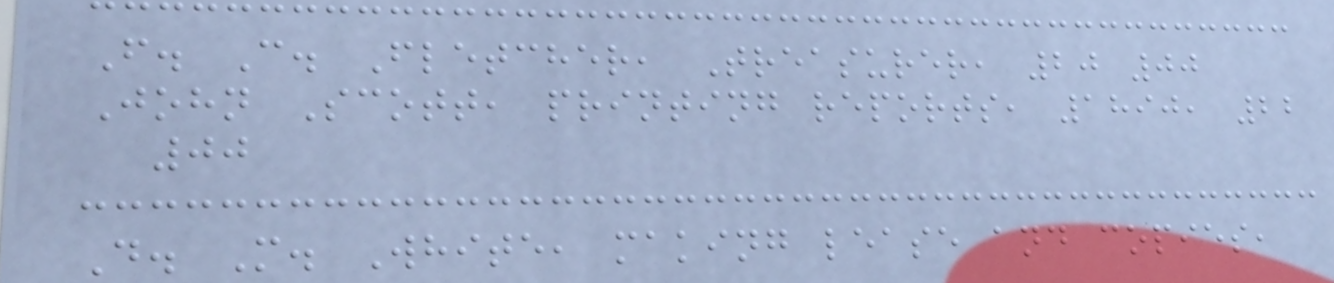F. C. Fletcher, Treasurer, 20 00
John Scott, printing reports, 1890, 22
00
D. M. White, making lease and copies,
